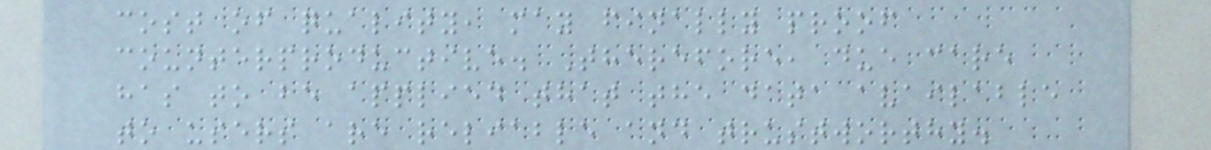cost of quality, may finally proof
counterproductive. Therefore, due care
has to be applied that the data available
to users are reliable and trustworthy.
